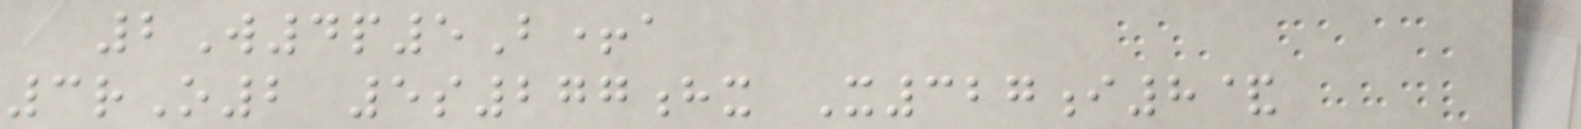2W4p5B+a
3rO2 5s277hx X327i8&
